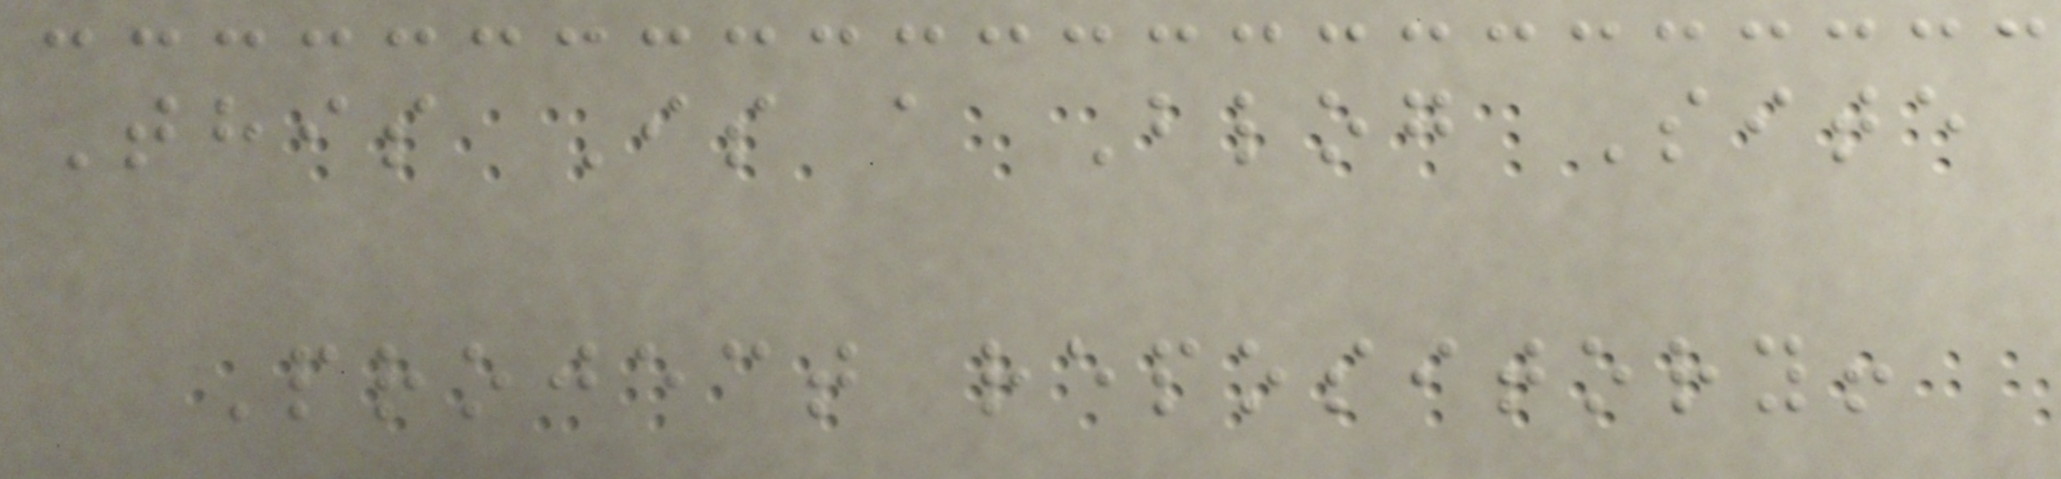This Is a Blog Site
Project repository!
